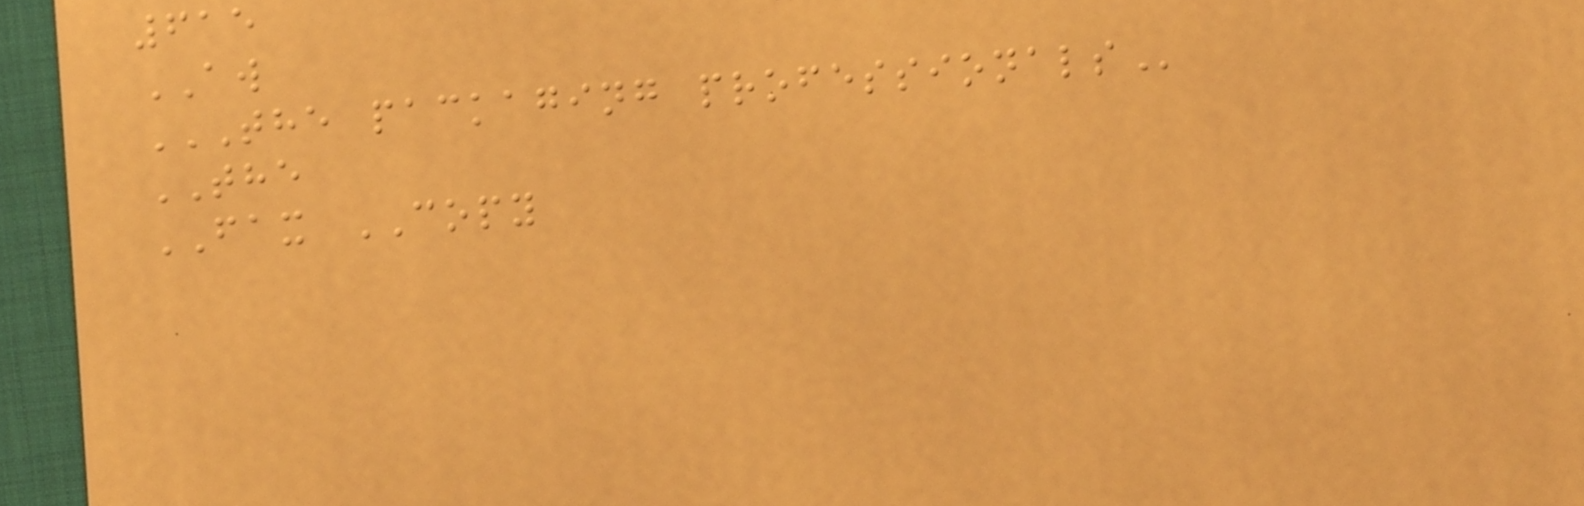615
AW
THE PACKAGING PROFESSIONALS
THE
FAX COPY
